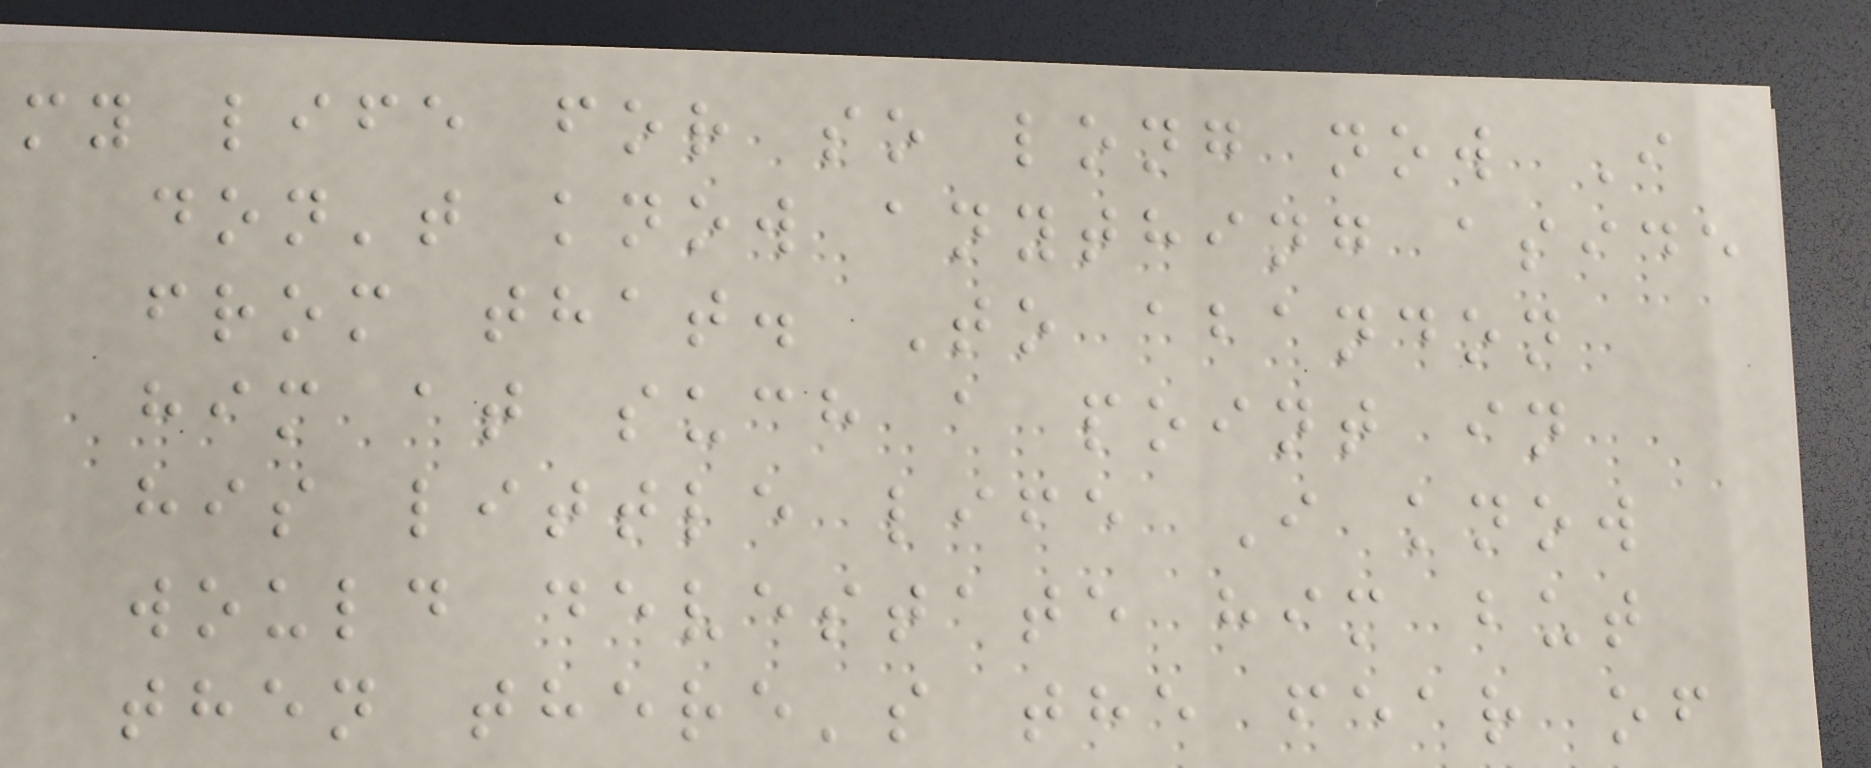my life for so long now I
don't know anything aside
from that. To abandon
him at such a point in
his little life I know
would devestate him but
then there's the fear of
